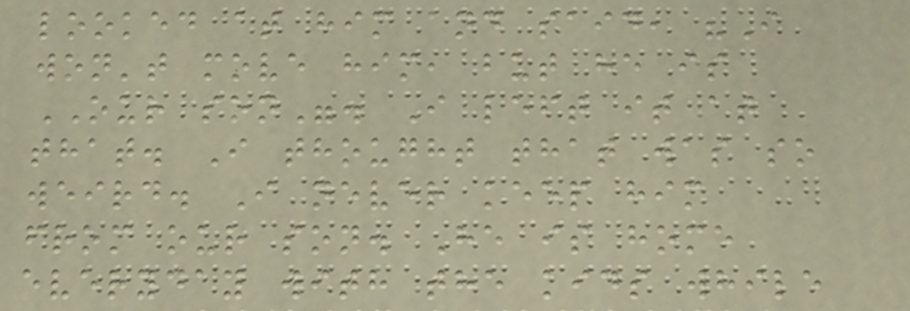looked at him and said, "I
won't move him, but he is
OUR son". I left it at
that. I thought that was so
weird. I never keep him
from our son. He is home
everyday with the kids while
